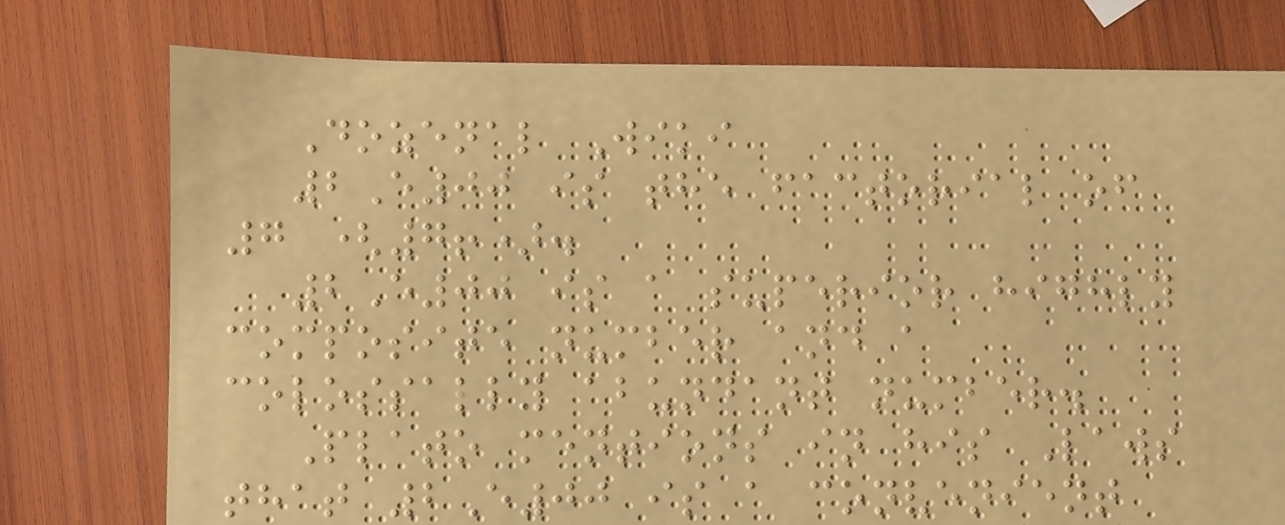Dozenal Wiki
2E00 is the factorial of
7 (7!).
2E00 is a superior highly
composite number and a
colossally abundant number.
Plato mentions in his Laws
that 2E00 is a convenient
